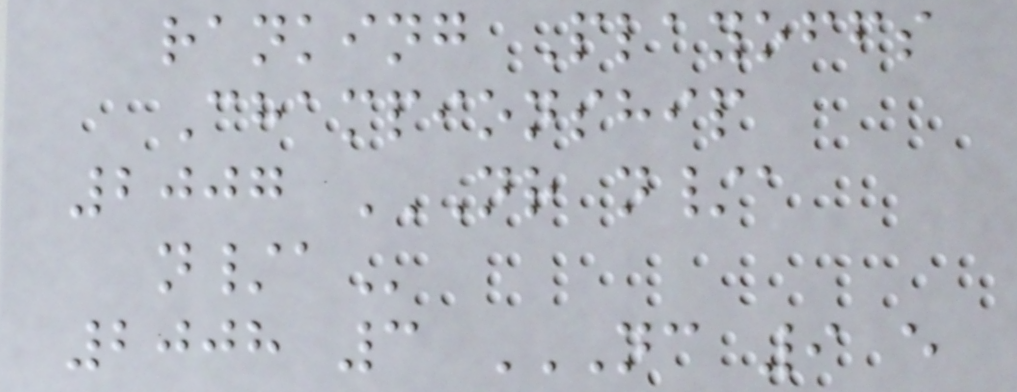ranking Playoffs
Championship
2007 NR N/A
N/A
2008 3 NC 9 E
